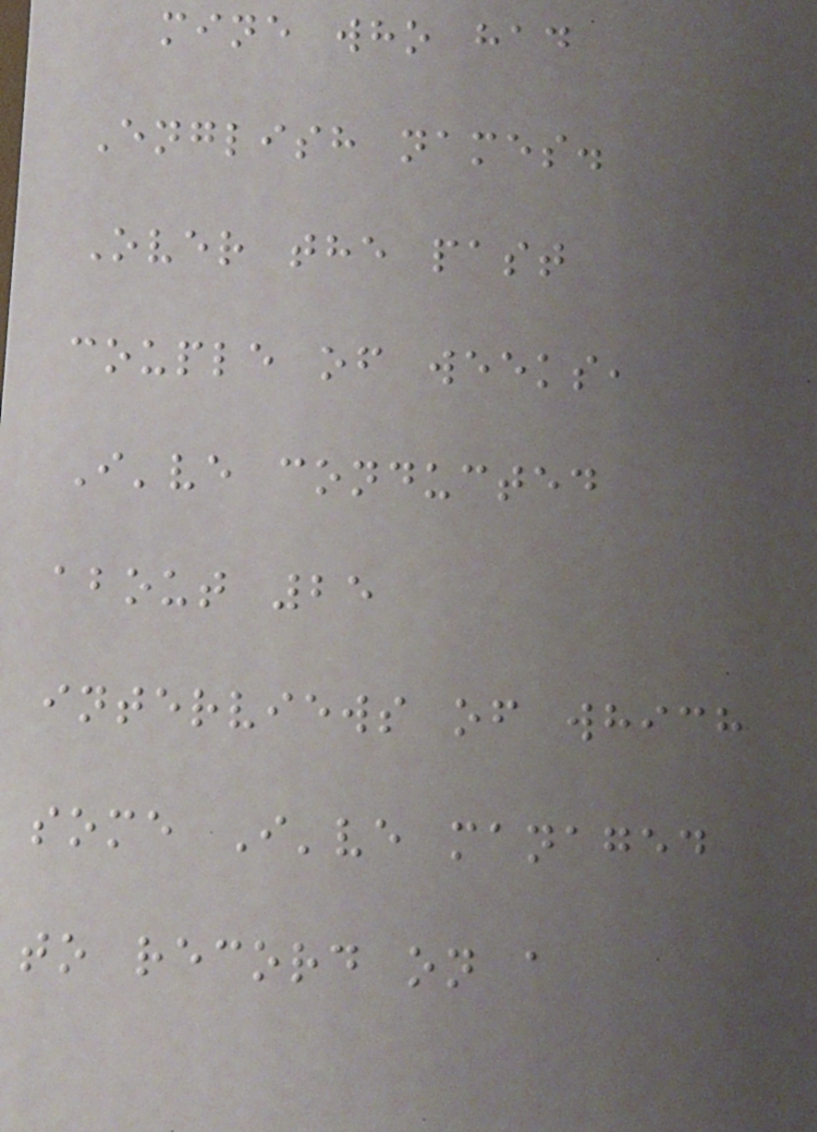mine who had
English names.
Over the past
couple of weeks,
I've conducted
about 25
interviews of which
some I've managed
to record on a
